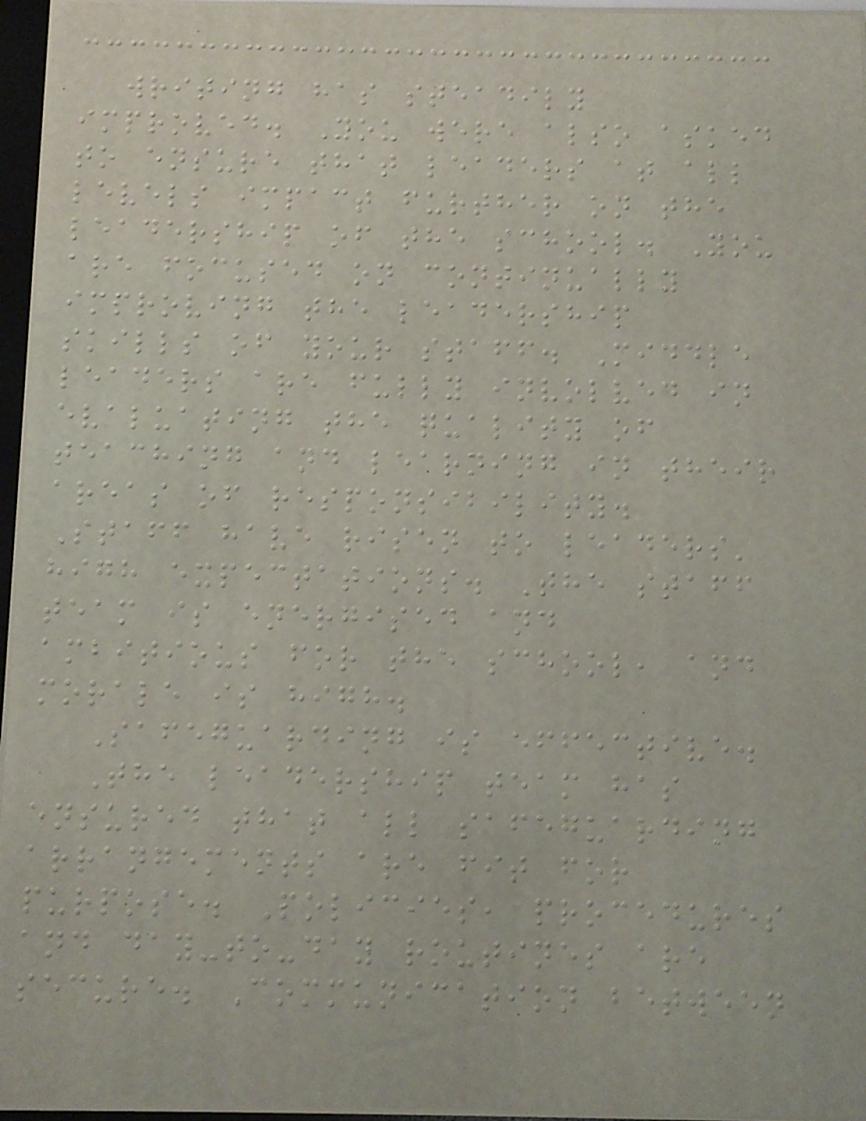writing has steadily
improved. You were also asked
to ensure that leaders at all
levels impact further on the
leadership of the school. You
are focused on continually
improving the leadership
skills of your staff. Middle
leaders are fully involved in
evaluating the quality of
teaching and learning in their
areas of responsibility.
Staff have risen to leaders'
high expectations. The staff
team is energised and
ambitious for the school, and
morale is high.
Safeguarding is effective.
The leadership team has
ensured that all safeguarding
arrangements are fit for
purpose. Policies, procedures
and day-to-day routines are
secure. Communication between
